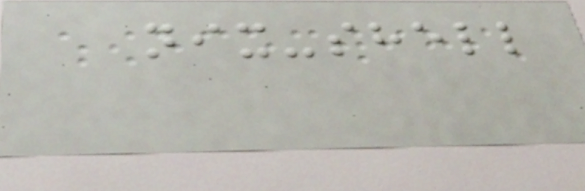nix-shell
